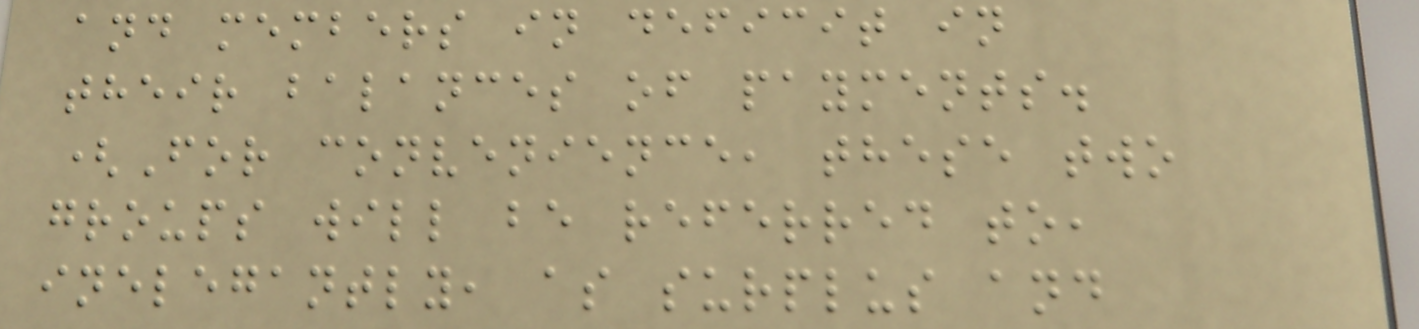and members in deficit in
their balances of payments.
(For convenience, these two
groups will be referred to,
inelegantly, as surplus and
